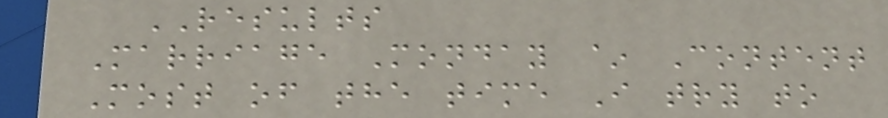RESULTS
Marriage Monday ~ Content
Most of the time I try to
